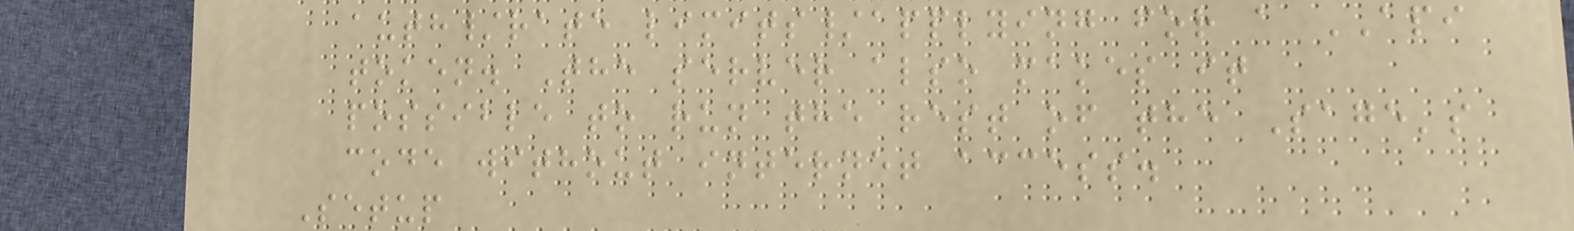auth/rate limits/applying for a API
token. The server also makes it
possible to run the rest of the Sage's
code without internet access.
Setup
